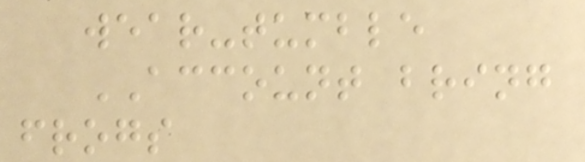wear-tumble
ACCOUNT bring
frogs
